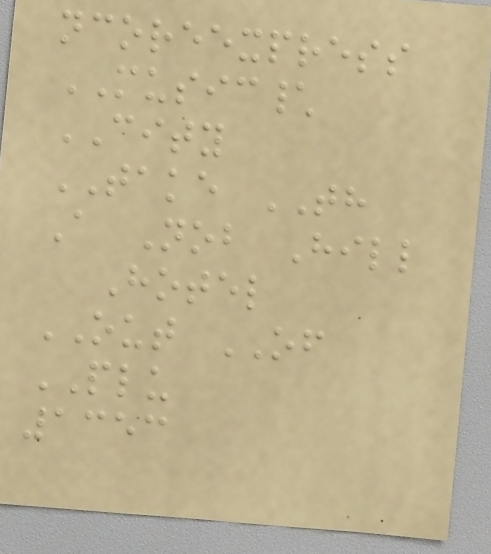ncoreexpress
MUSIC\
CITY
TAKE TH
A Nob Hill
Hotel
OUT OF
PLU
1353
